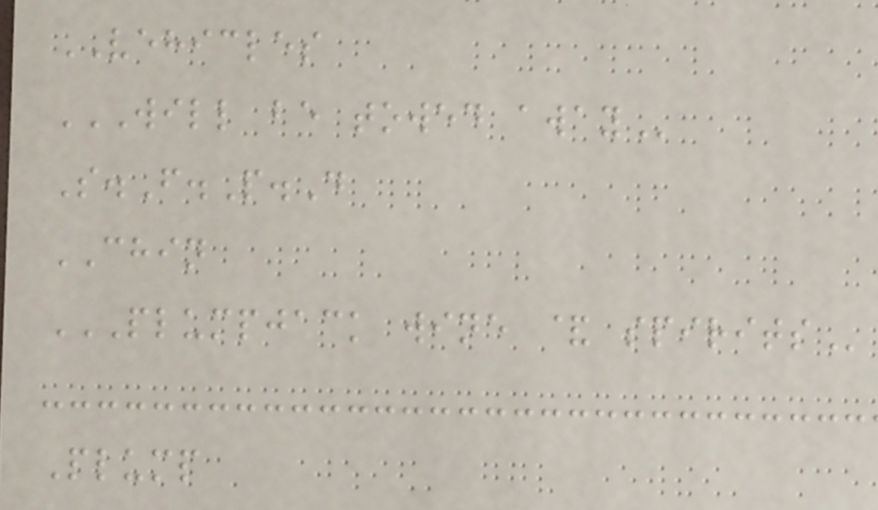VEHICLES
WILL BE TOWED AWAY
S.F.P.D
CHIN
PLUMPJACK WINE & SPIRITS
Plump
